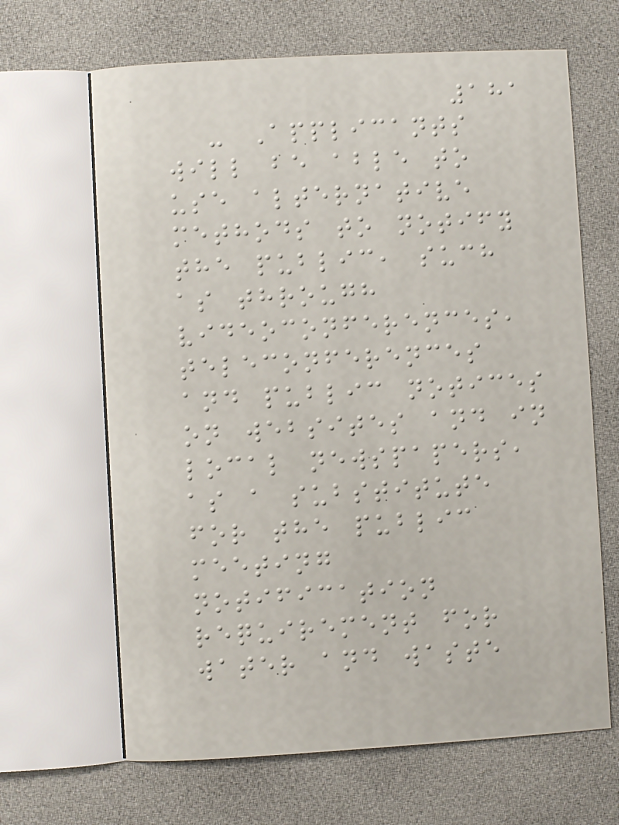181
- Applicants
will be able to
use alternative
methods to notify
the public, such
as through
videoconferences,
teleconferences
and public notices
on websites and in
local newspapers,
as a substitute
for the public
meeting
notification
requirement for
water and waste
